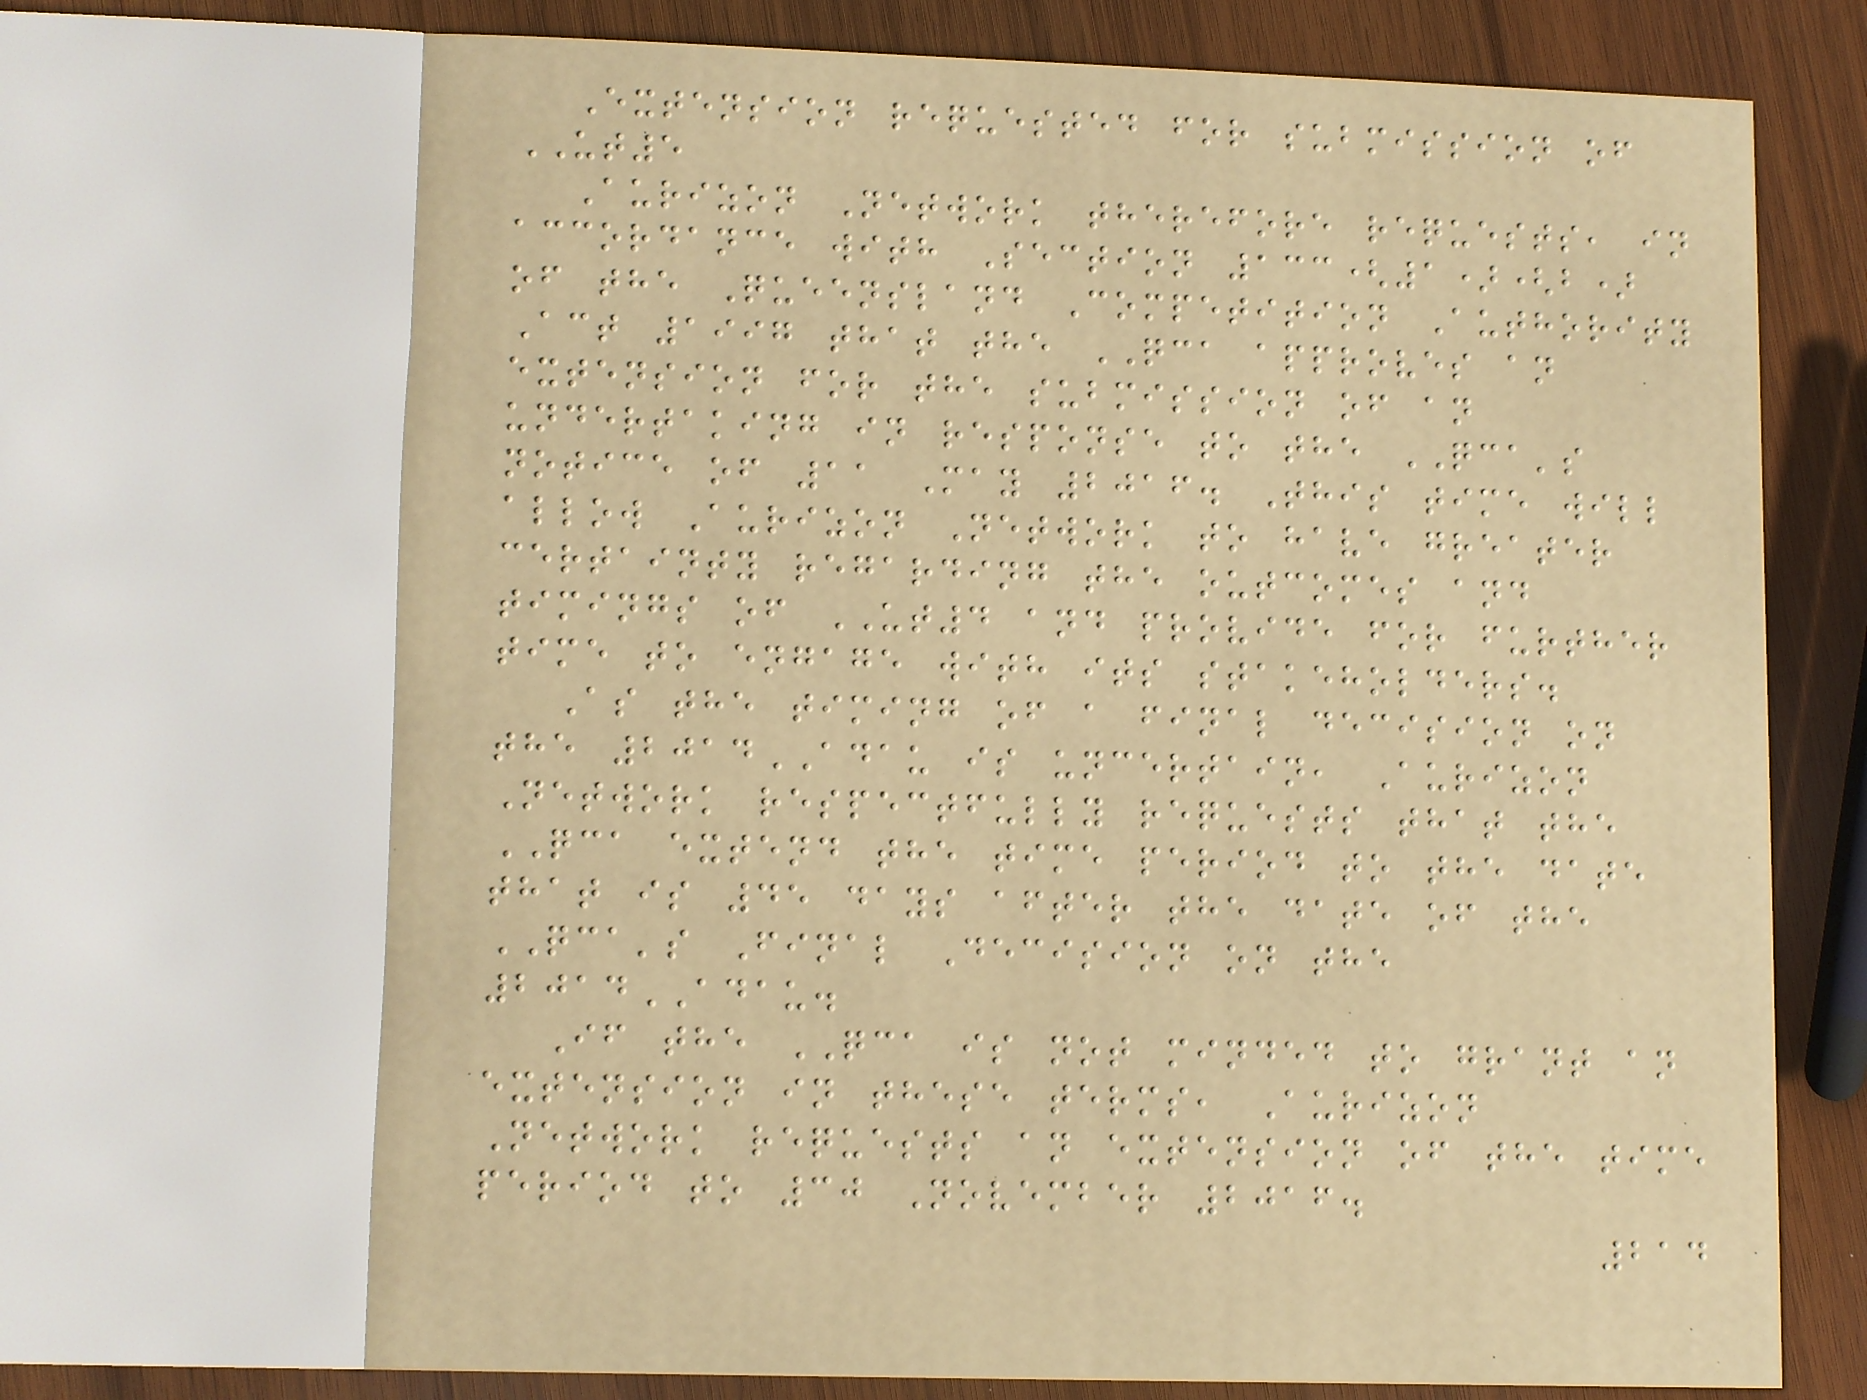Extension requested for submission of
UT5
Aurizon Network therefore requests, in
accordance with Section 133(1)(b)
of the Queensland Competition Authority
Act 1997 that the QCA approves an
extension for the submission of an
undertaking in response to the QCA's
notice of 11 May 2016. This time will
allow Aurizon Network to have greater
certainty regarding the outcomes and
timings of UT4 and provide for further
time to engage with its stakeholders.
As the timing of a final decision on
the 2014ADAU is uncertain, Aurizon
Network respectfully requests that the
QCA extend the time period to the date
that is 45 days after the date of the
QCA's Final Decision on the
2014ADAU.
If the QCA is not minded to grant an
extension in these terms, Aurizon
Network requests an extension of the time
period to 30 November 2016.
214
